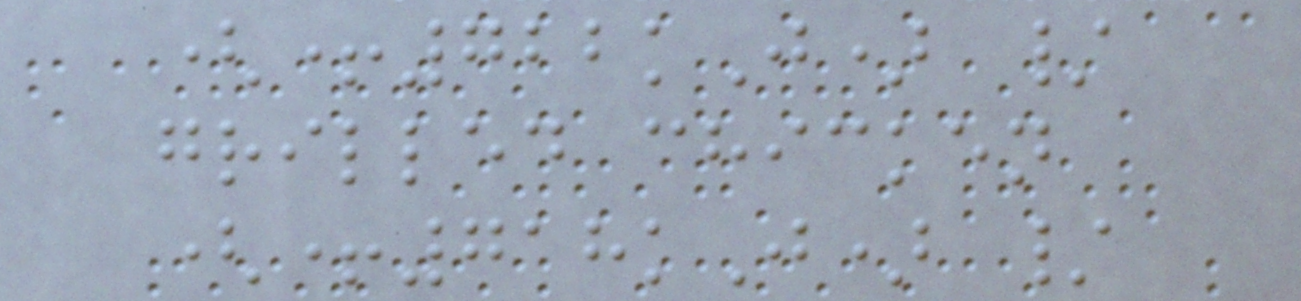(+722kJ) /
grilled chicken
(+718kJ) /
